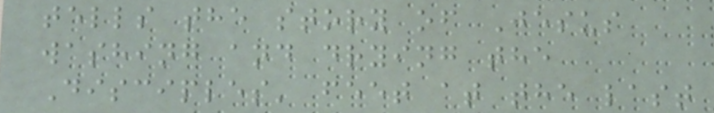tells the story of Jesus
washing and drying the
Disciples' feet at the last
